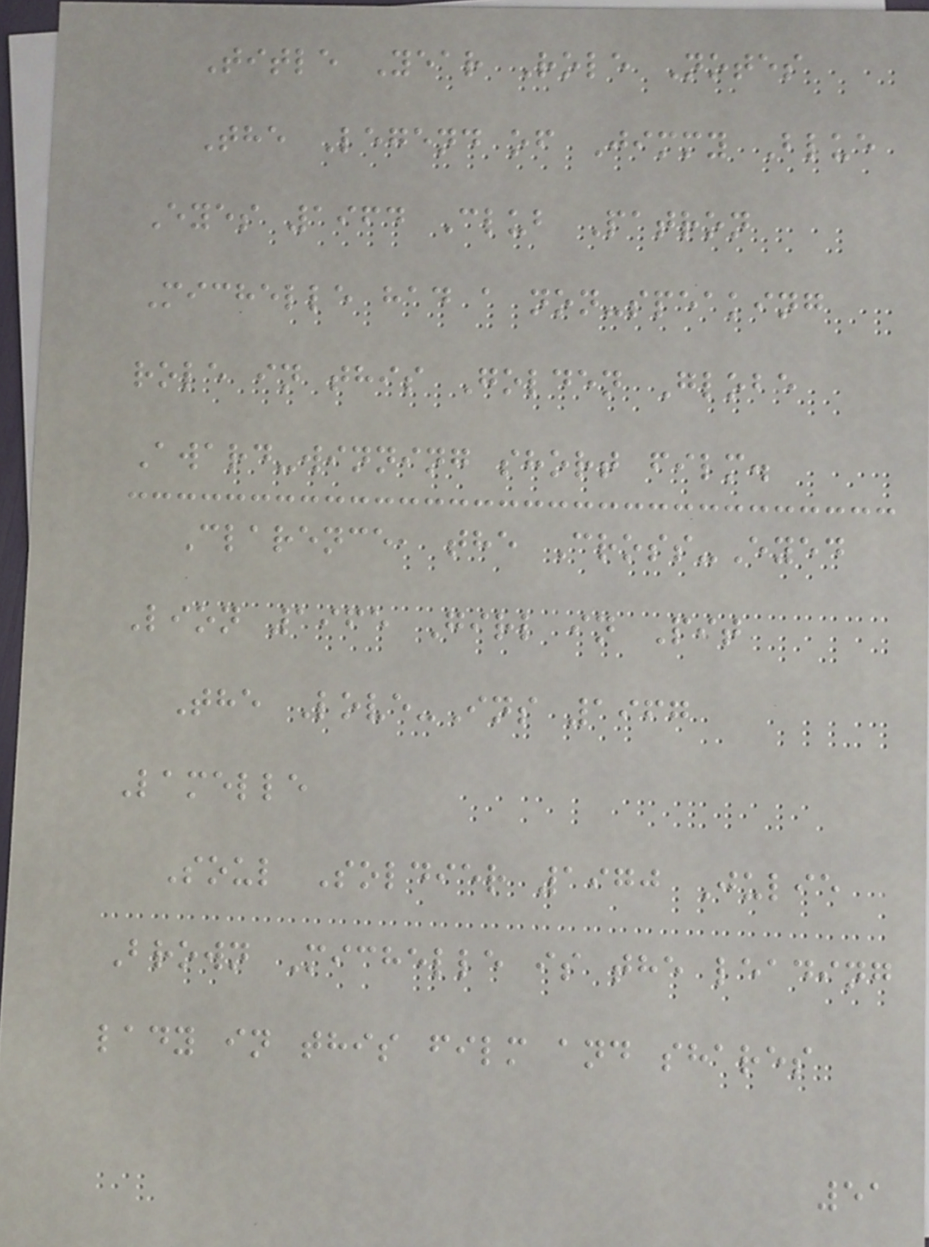Title Year Role Notes
The Legend of Jimmy Blue
Eyes 1964 Club Patron
Michelle had a non-speaking
role in this Golden Globe
Award-winning short film.
Clarence, the Cross-Eyed
Lion 1965 Girl in Pit
The Love-Ins 1967
Lamelle
Soul Soldier 1970 Julie
Brown Michelle is the leading
lady in this film and shares
51
